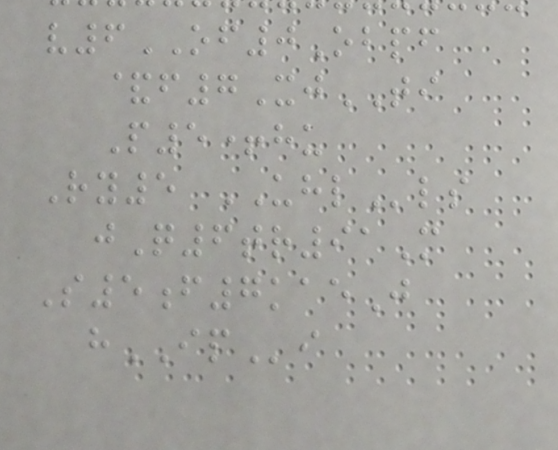v6OF0Obpf
&f7XjTI
P5+hu
Ry5 UHLls
jQ6tr91M
S5f7kaeJ
hIPi
